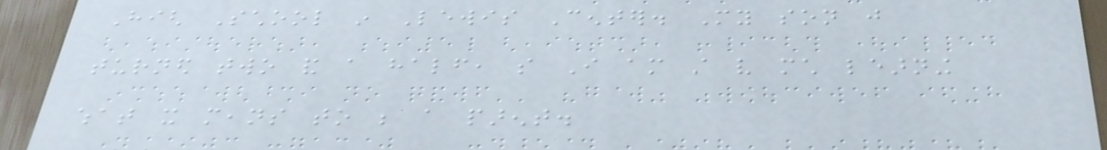High School in Lewis Center. My son just
turned two and a half, so I am still very much learning
what it means to be a parent.
